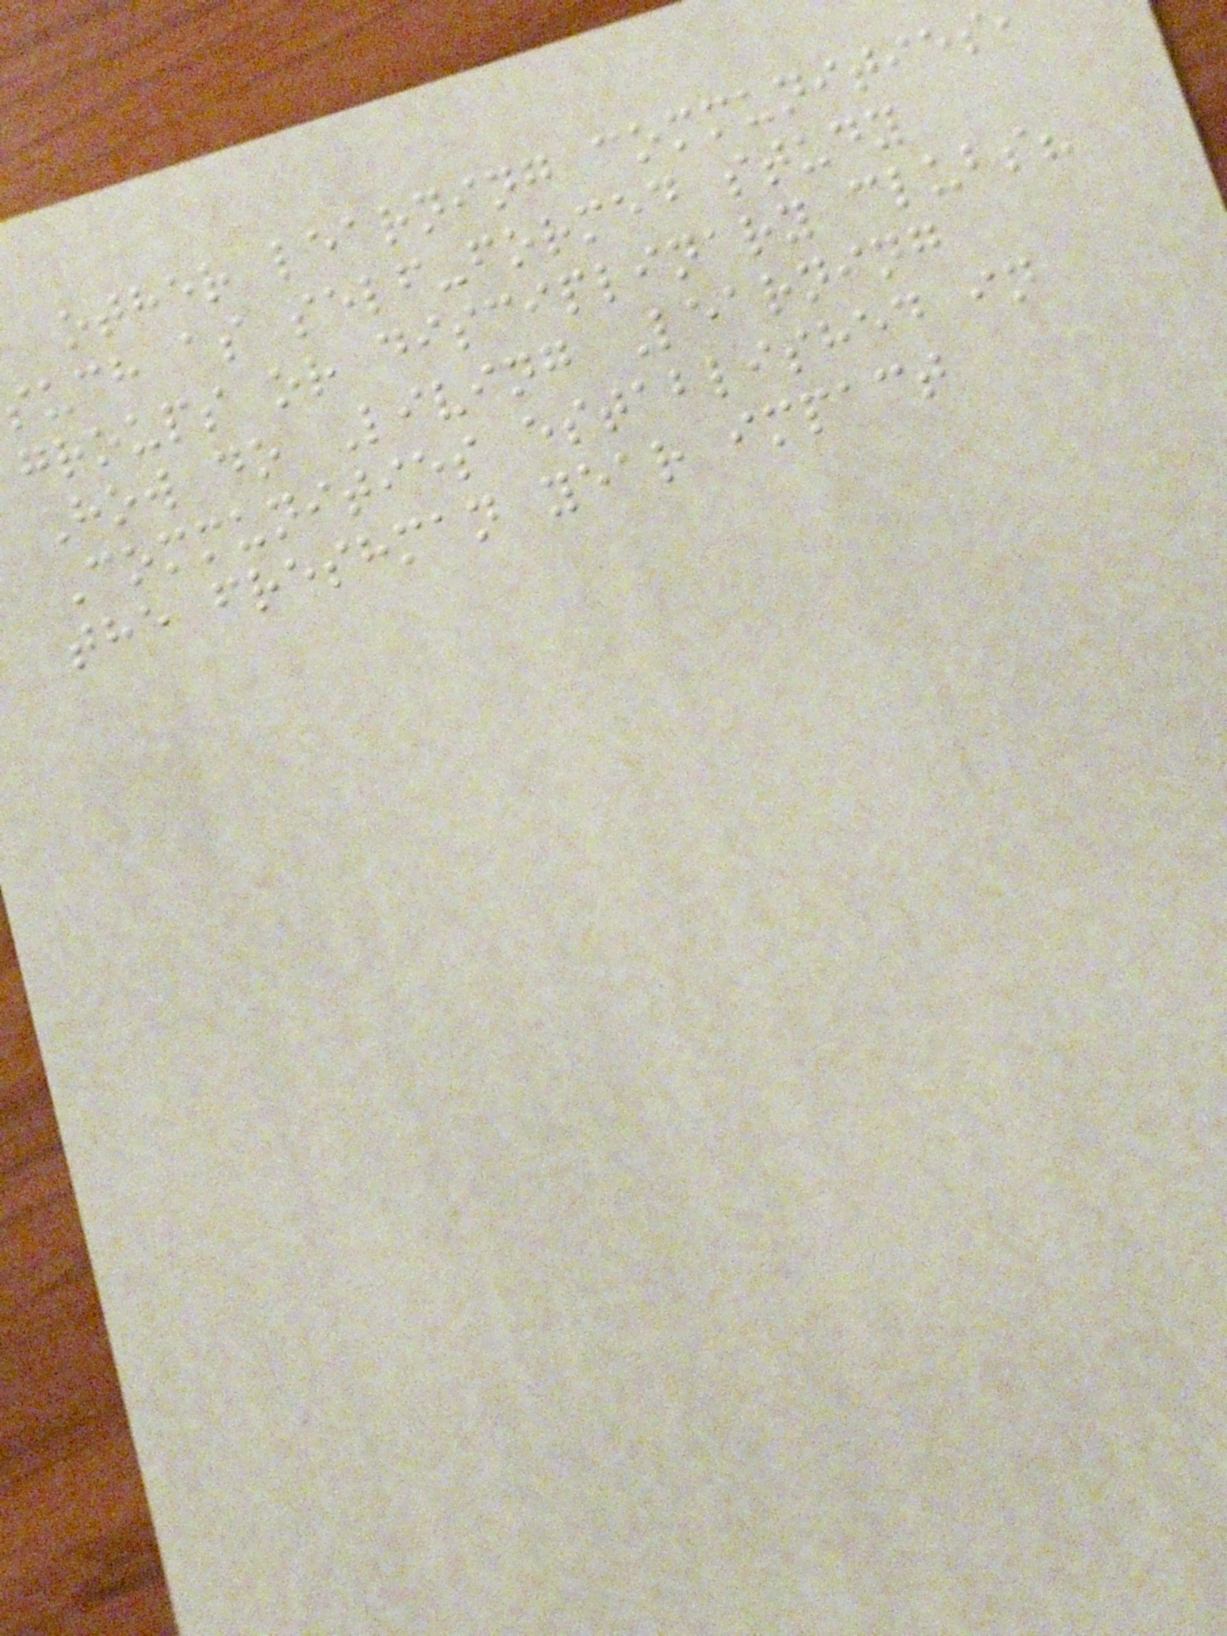other learning communities
such as self-formed study
groups or disciplinary clubs?
How do Living Learning
Communities established in
the freshman year impact
